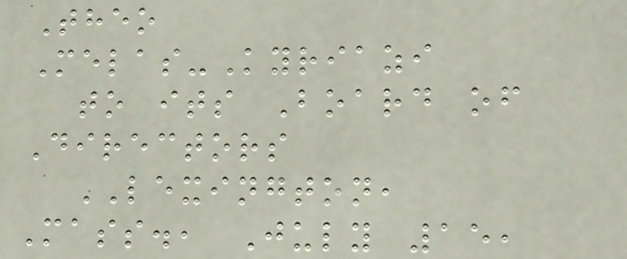Theo
Melas-Kyriazi
to its Board of
Directors
LEXINGTON,
Mass., July 15,
